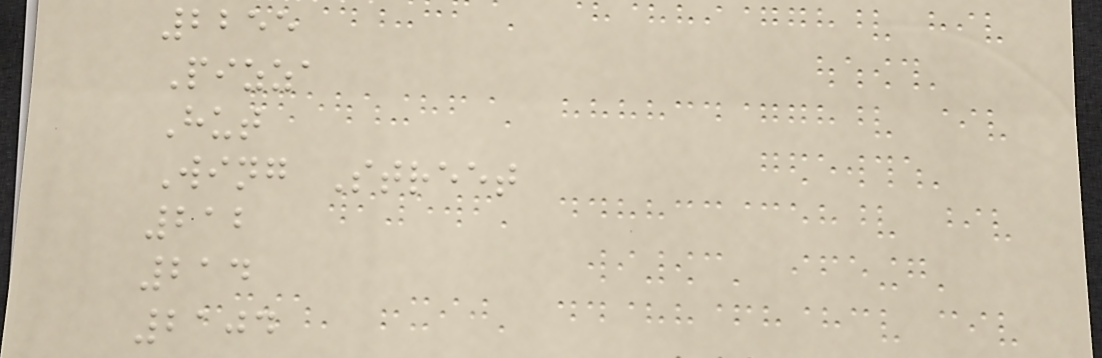2255
Pizza
Hut
Wing Street
212
214
2104
